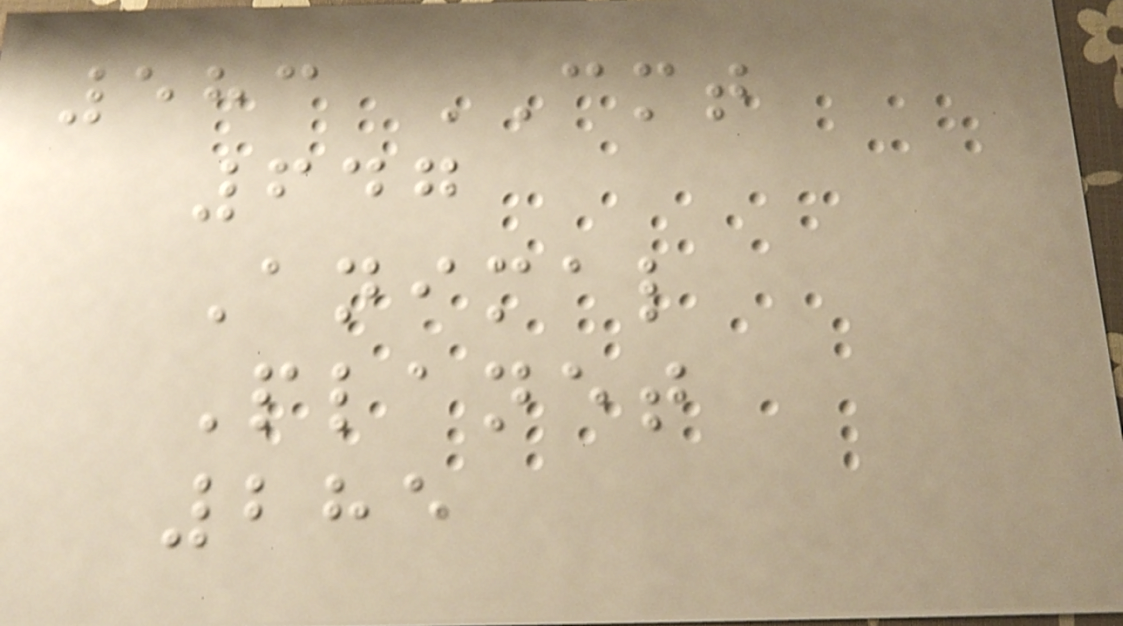583 CMT
647
Animal
Planet
285
